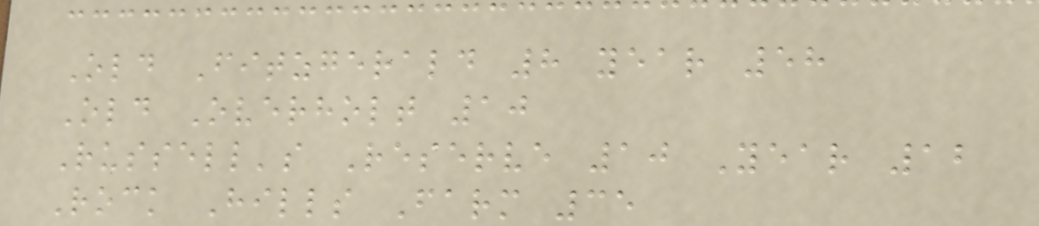Old Fitzgerald 8 year 58
Old Overholt 10
Russell's Reserve 10 Year 12
Rock Hills Farm 35
